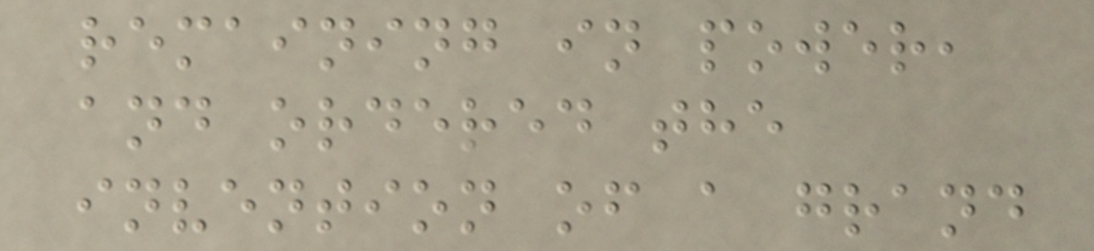remaining in power,
and ordered the
invention of a grand
